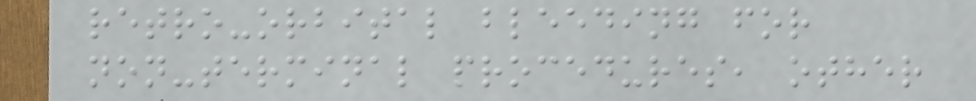retro-orbital bleeding for
non-terminal procedures, other
